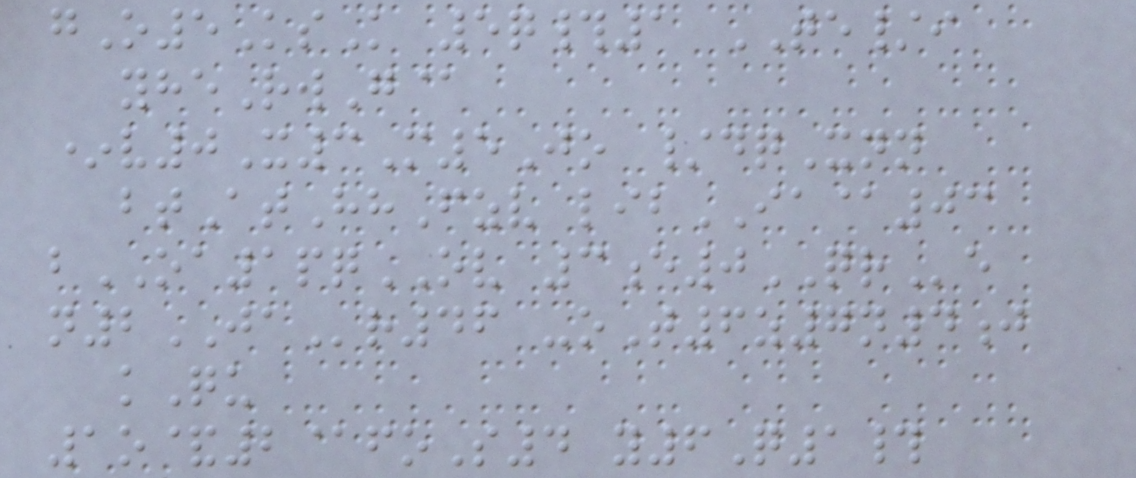gO5KsK 5q#1 TE/i
yheRwG@
*v0X3M5Jo /dqXnn
btAtHhFzv libIA@03
bOA1pqOV 3e0QRe
n2JAr46 -oT6z7n4j
kQu
1o&2@foS4 y6Q1#
